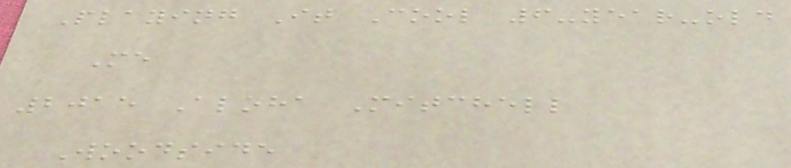Playing It Cool 6-year-old
Me
2015 Aloha Mitchell
Woodside
